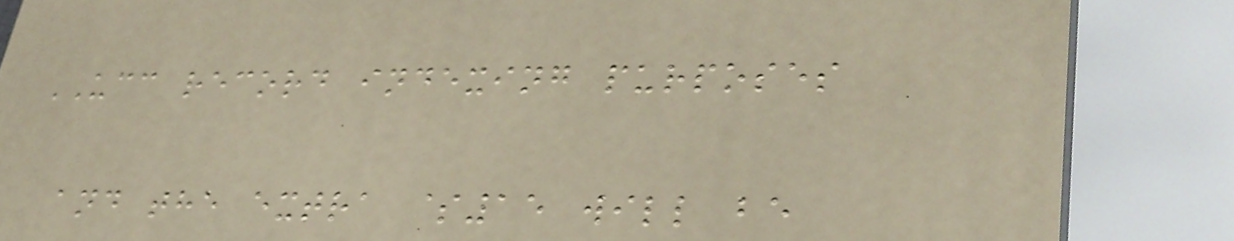UCC record indexing purposes
and the extra $15 will be
